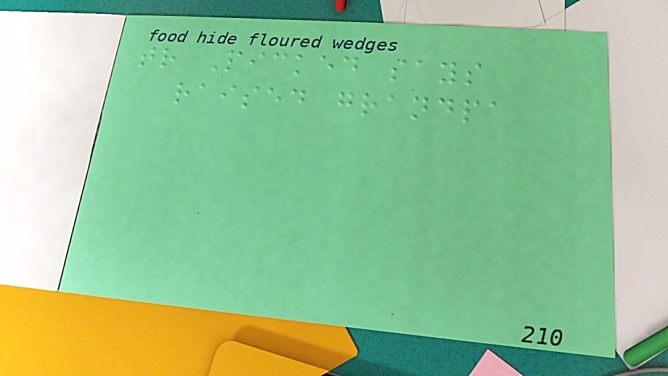tr Picked says
raised grandpa
